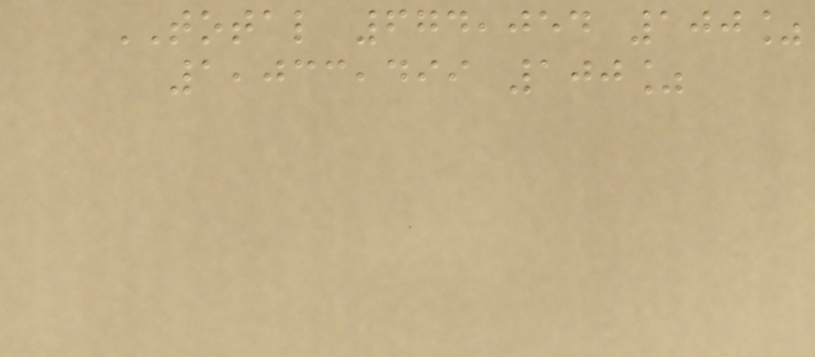TOTAL 674,054 100%
1,033,499 100%
